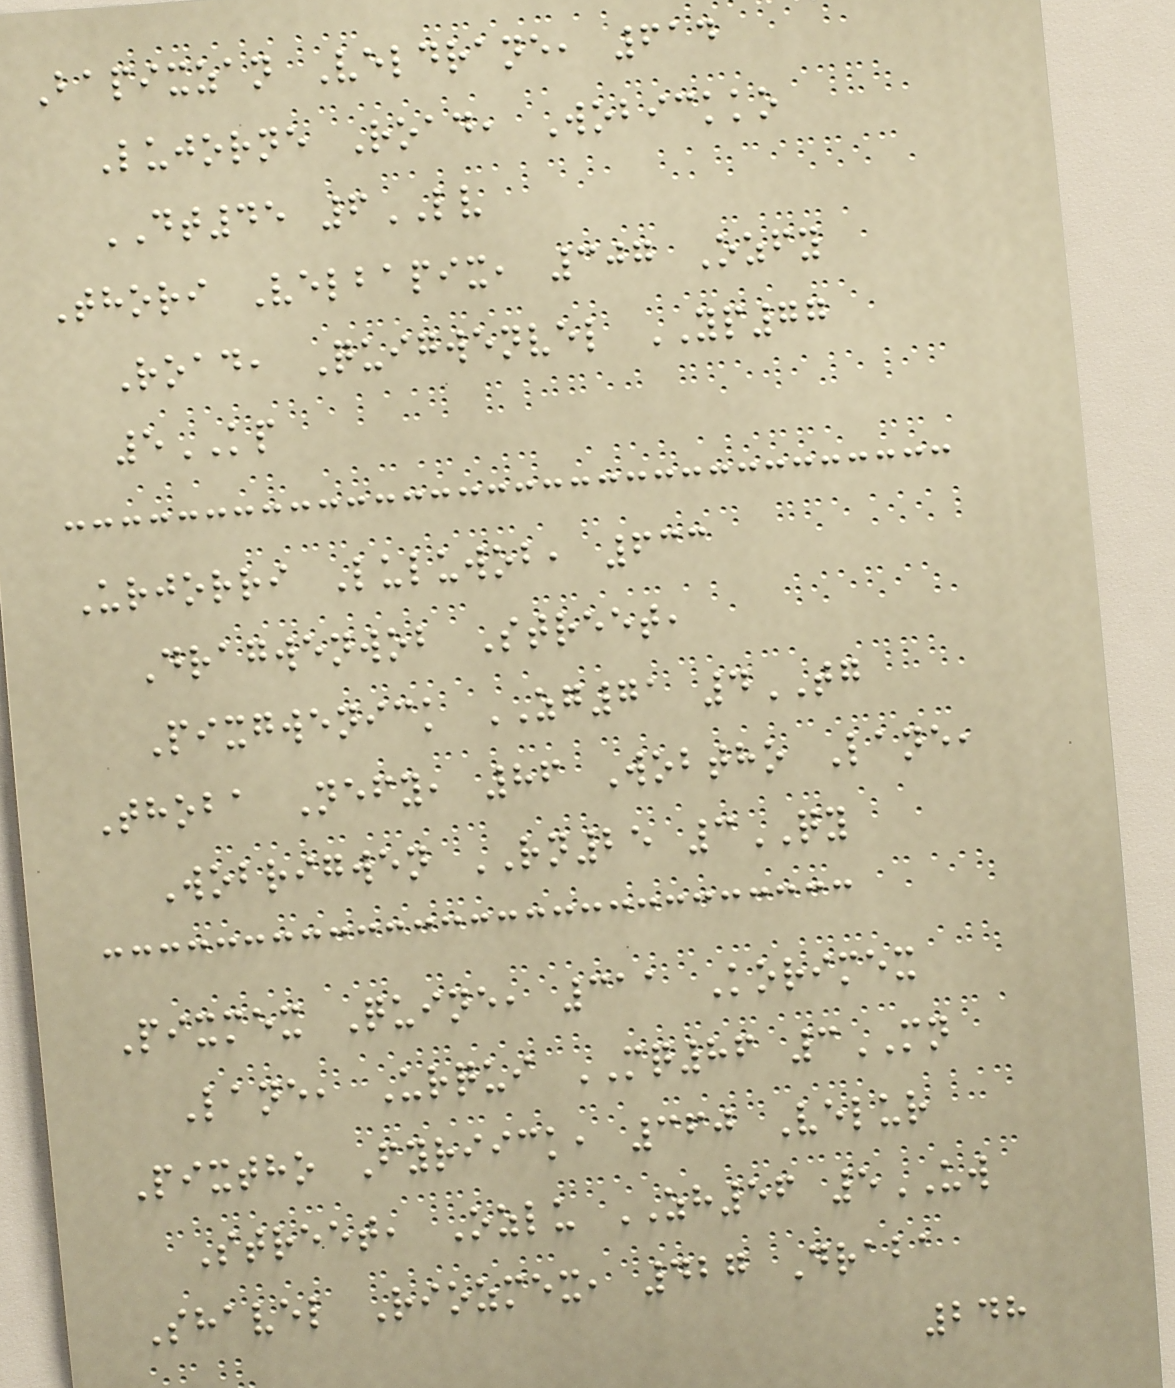Bapixzan Veldrane, 614
Lujorne Road, Wobickko
DT45 6LV
Thori Velbapix, 307 Ozfy
Road, Quigwenvel YP77
5KP
Urjorri Luluwob, 633
Dragwenwob Street,
Pixgwenick ZG71 4TG
Thoba Nefy, 86 Wobtho Lane,
Wobrigwen RN25 3QY
Pixmex Quine, 311 Korimex
Lane, Urqui MQ86 3MN
Pixtho Fyriick, 360 Velur
Street, Ozlu ZH56 5UW
Shavel Riozmex, 427 Draba
248
